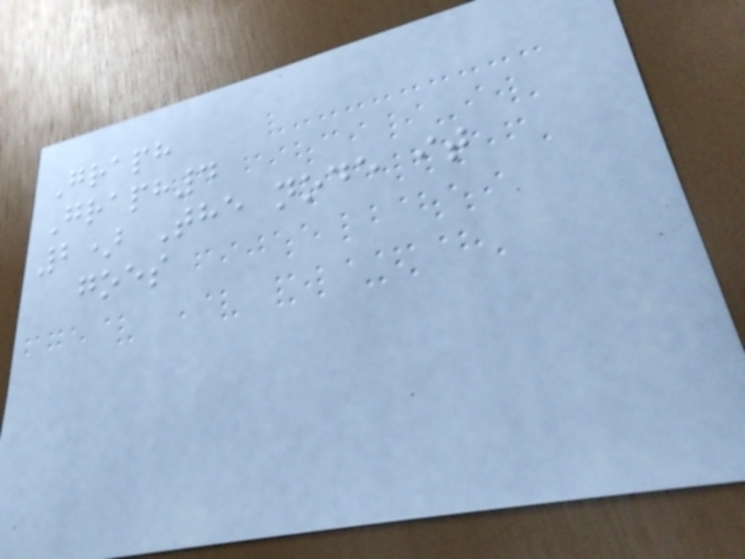Graph
Graph4
2) The node it
goes
